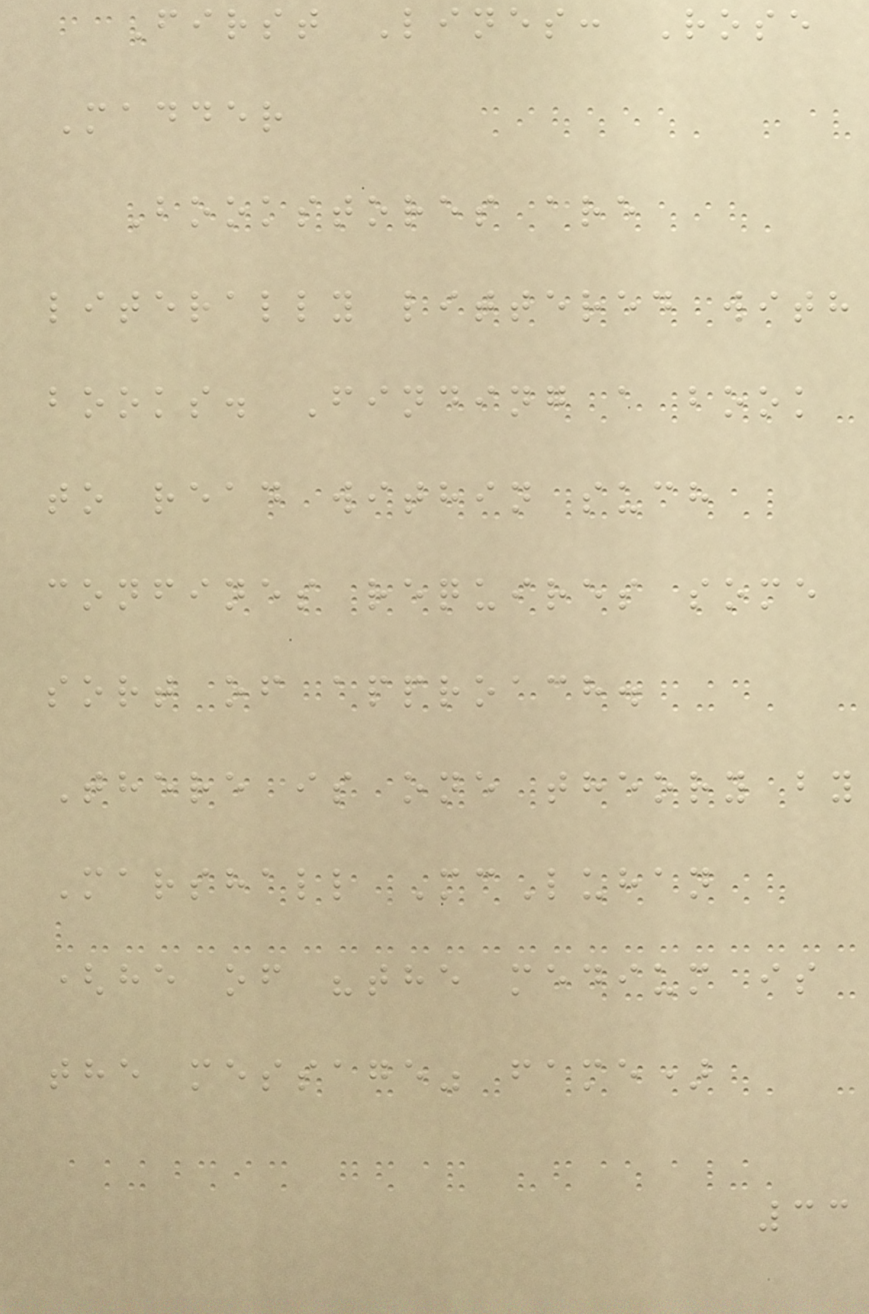First Lines: Rose
Madder
Bookstores are
literally littered with
books. Finding a book
to read within such
confines requires some
sort of approach.
There is one theory by
Marshall McLuhan
(he of "the medium is
the message" fame)
33
